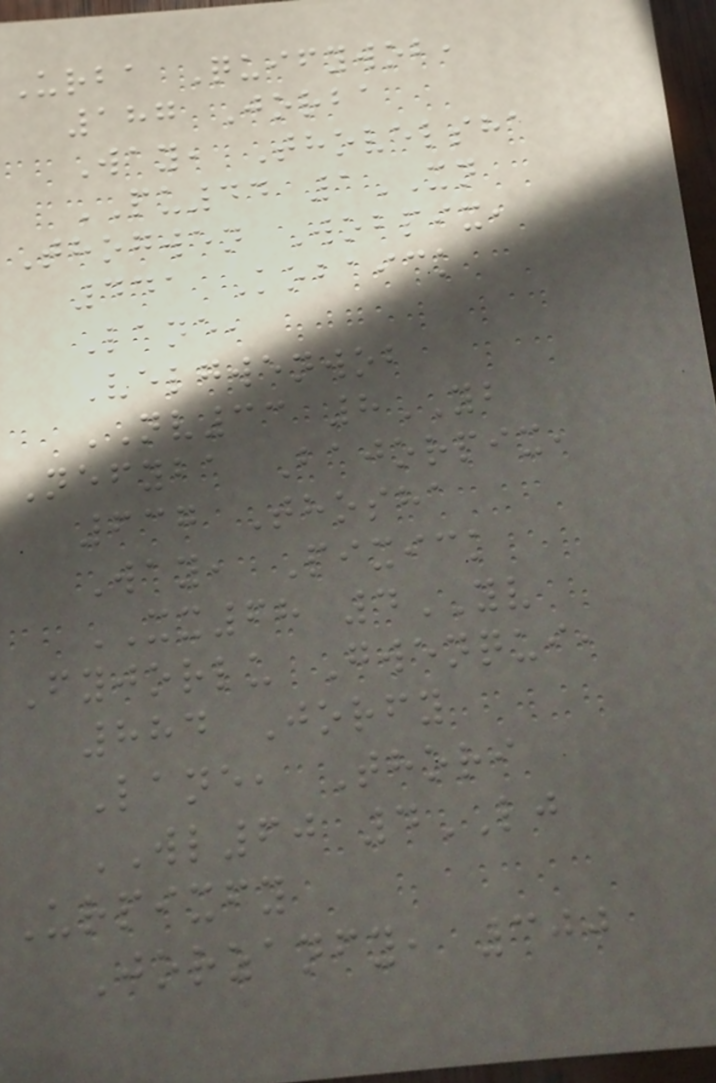Urba Quifywob,
187 Jorba
Way, Thovelsha
PU44 1XN
Thogwen Wobpix,
441 Kobaick
Lane,
Velgwenwob
NV33 8YB
Nefyba Bajorpix,
637 Thosha
Way, Pixick
XX68 4YV
Fyjorlu Gwenqui,
884 Jorfy
Lane, Thori
WL60 4LJ
Urpixfy
Jorzanfy, 300
